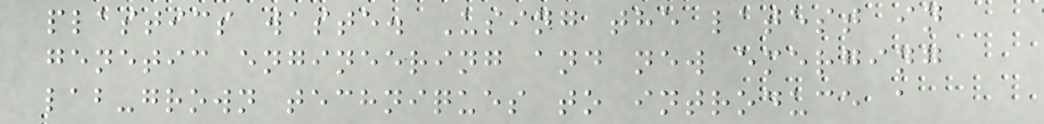plastics waste. Using the latest in
genetic engineering and new emerging
lab-grown techniques to introduce a
